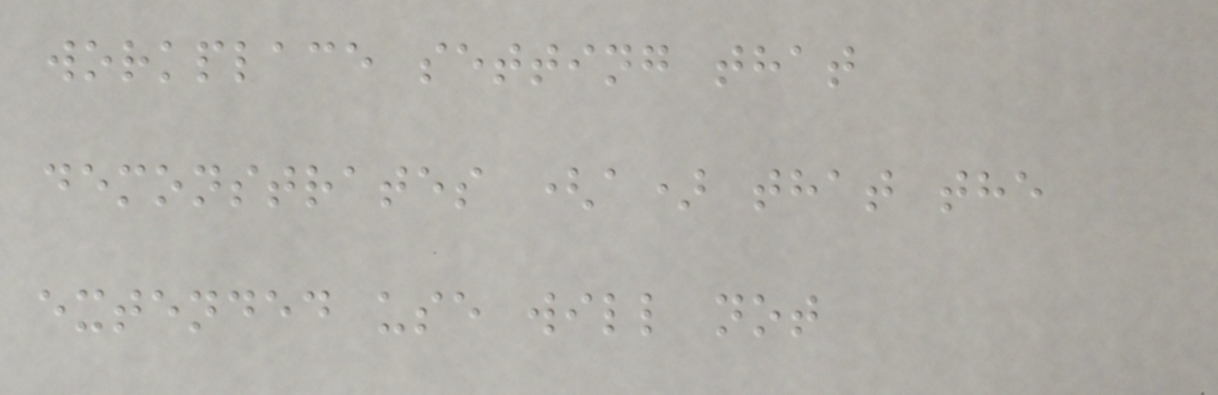workplace setting that
demonstrates (a) that the
extended use will not
